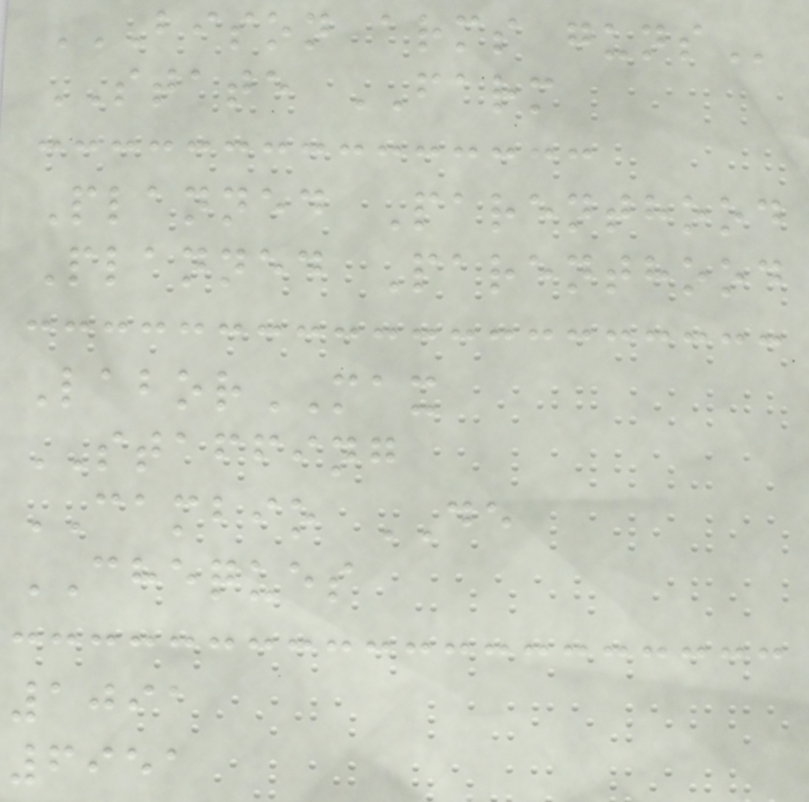BISON ARMS GUNS
STATE FARM
Planned Parenthood
Planned Parenthood
LaborMAX
STAFFING
CAMBIO DE
CHEQUES
1091
6951
